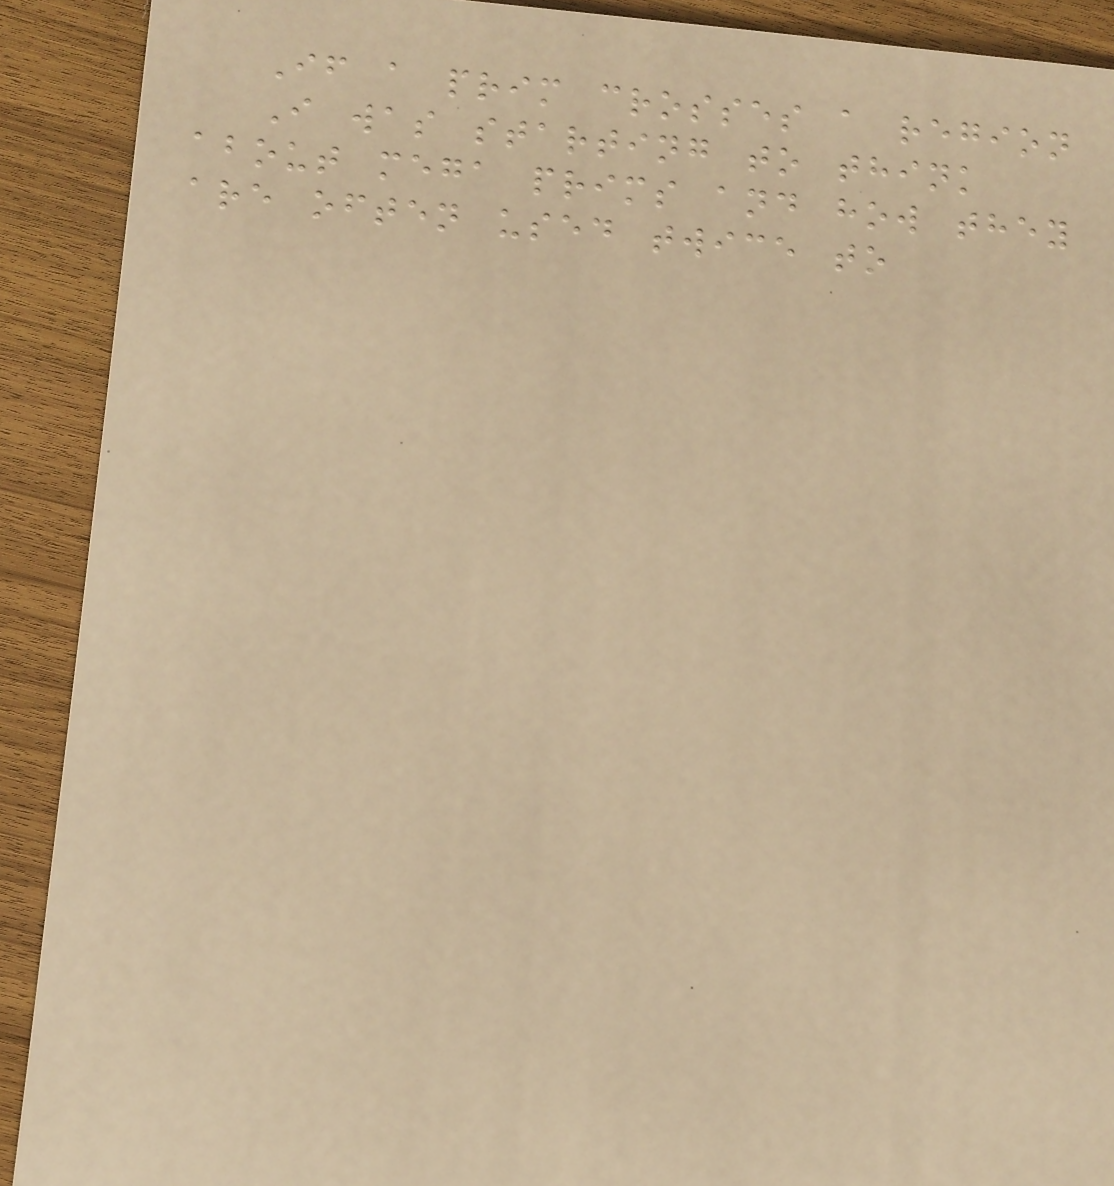If a prim crosses a region
I was starting to think
about mega prims and how they
are often used twice to
